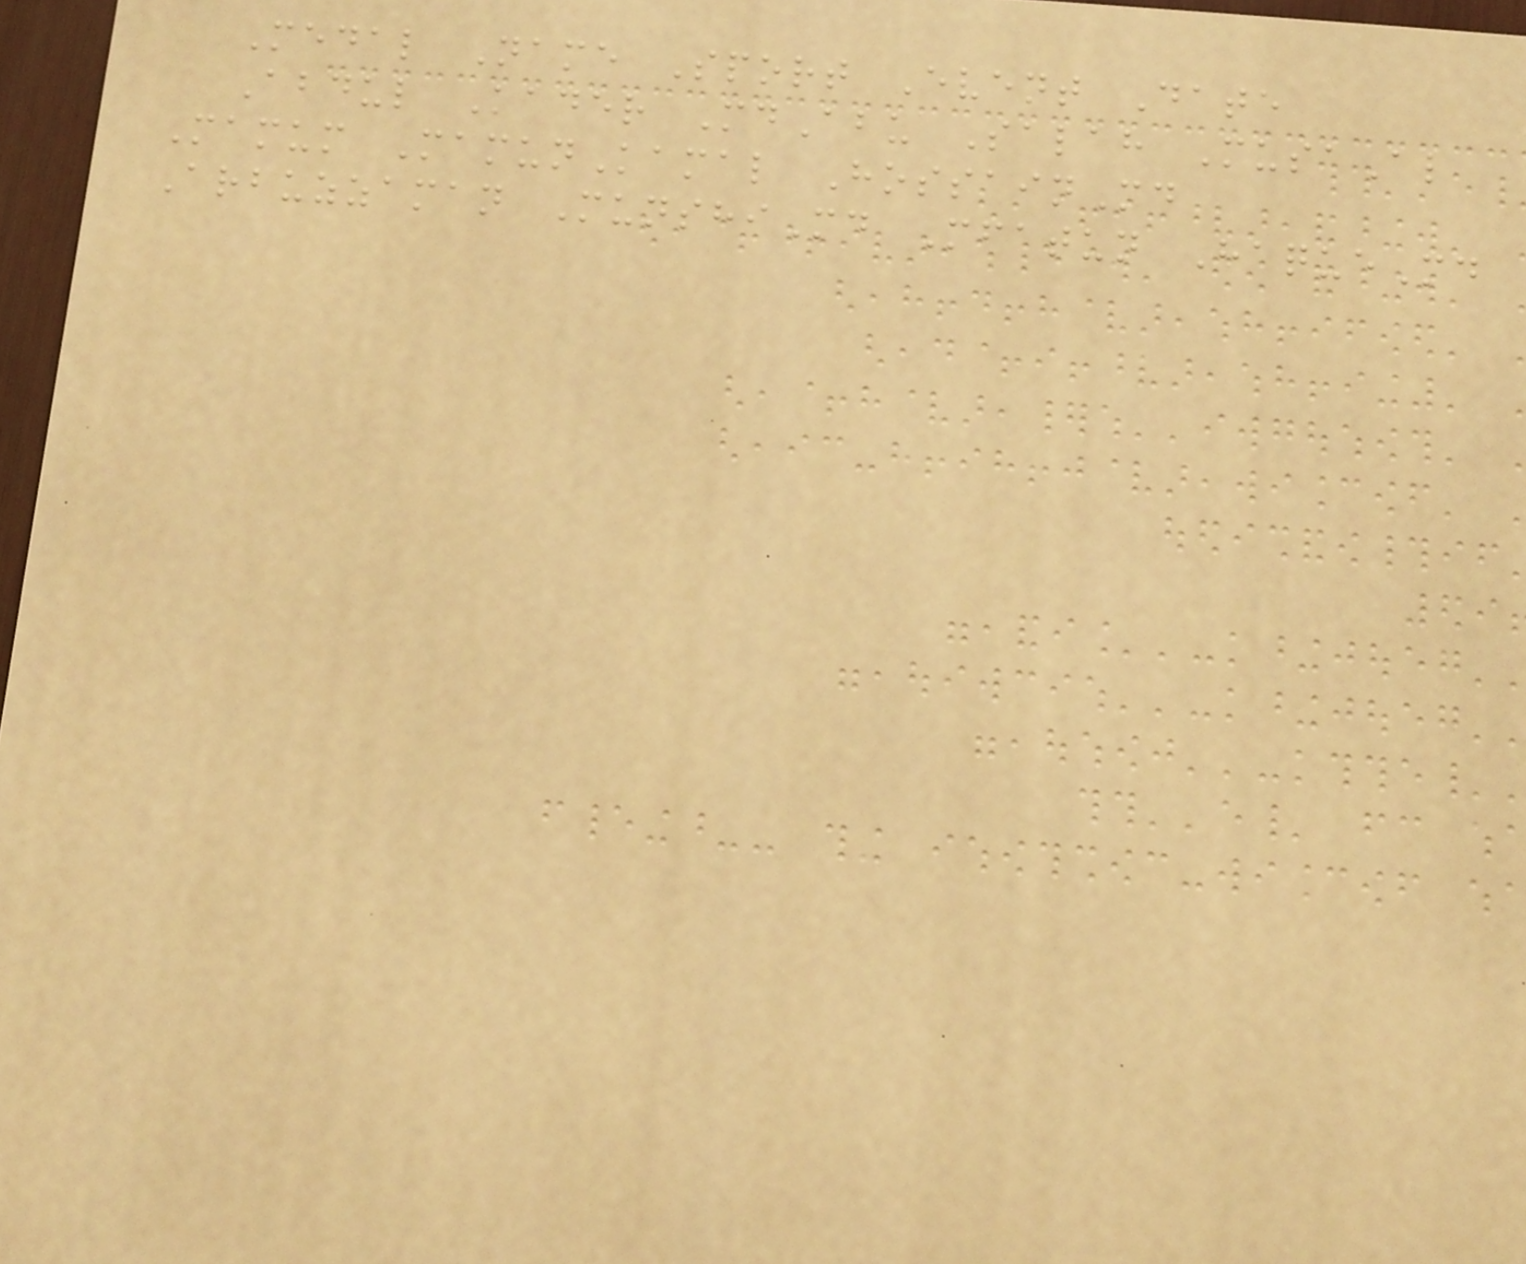Medal Name Sport Event Date
Abdul Kader MdAbu Salah MusaAl
Mamum MamunKamal HossainMd
Arbuzzaman MunshiMd Mfatun HaqueMd
